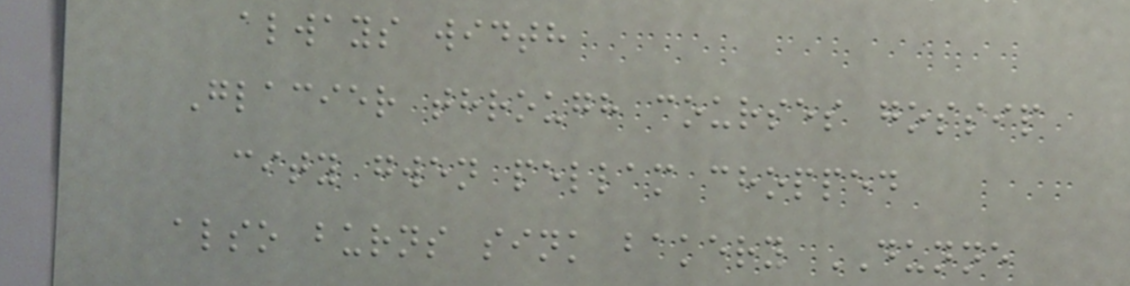always width
Glacier through courses gossip
city gwen pellam chopped
also burns sink bakery DUNNE
